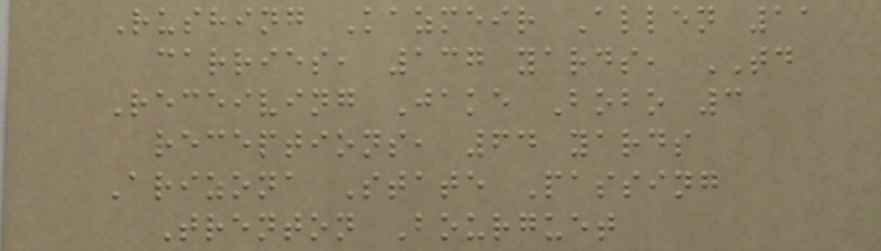Rushing Kazmeir Allen 11
carries, 137 yards, TD
Receiving Jake Bobo 3
receptions, 64 yards
Arizona State Passing
Trenton Bourguet
